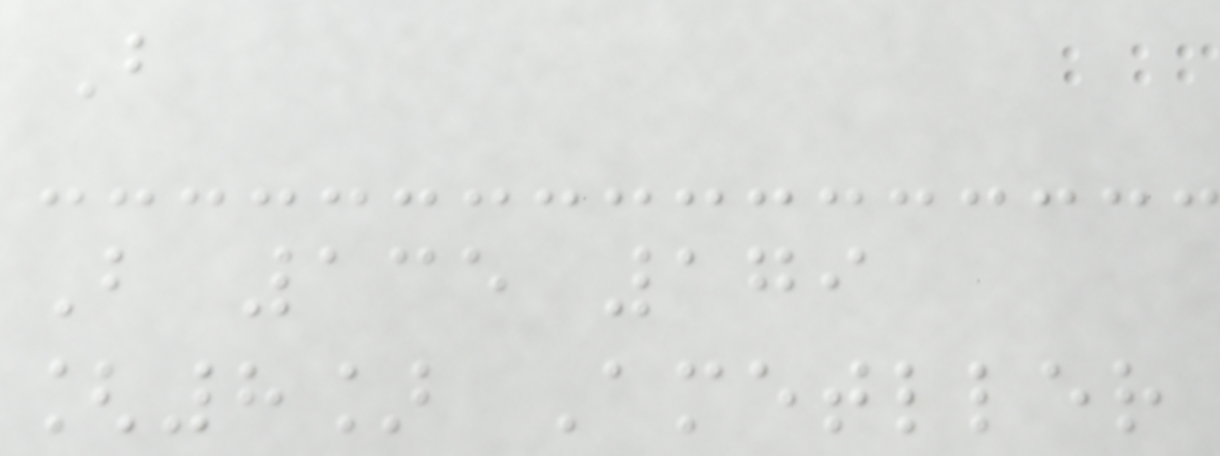B
B 135 179
[8] Ametller
